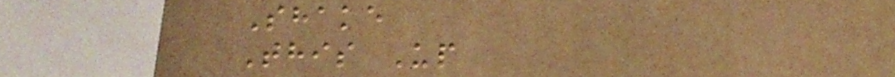Shake
This Up
